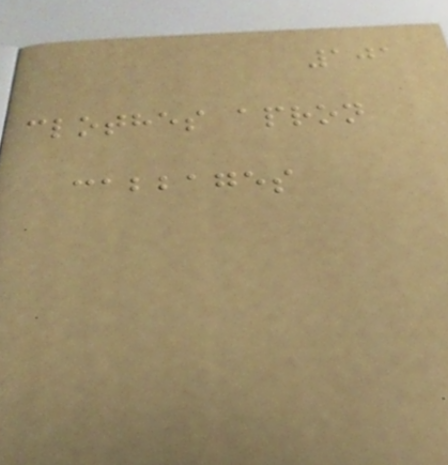101
clothes apron
cabbages
